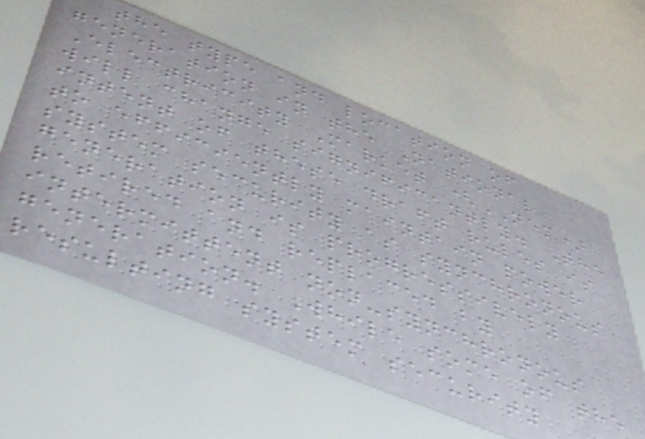the type and location of
generation in the National
Electricity Market (NEM)
will change significantly. The
intent of these draft rules is
to efficiently maintain power
system security as synchronous
generation is progressively
retired and replaced by
intermittent non-synchronous
generation. While some of the
resulting system security
